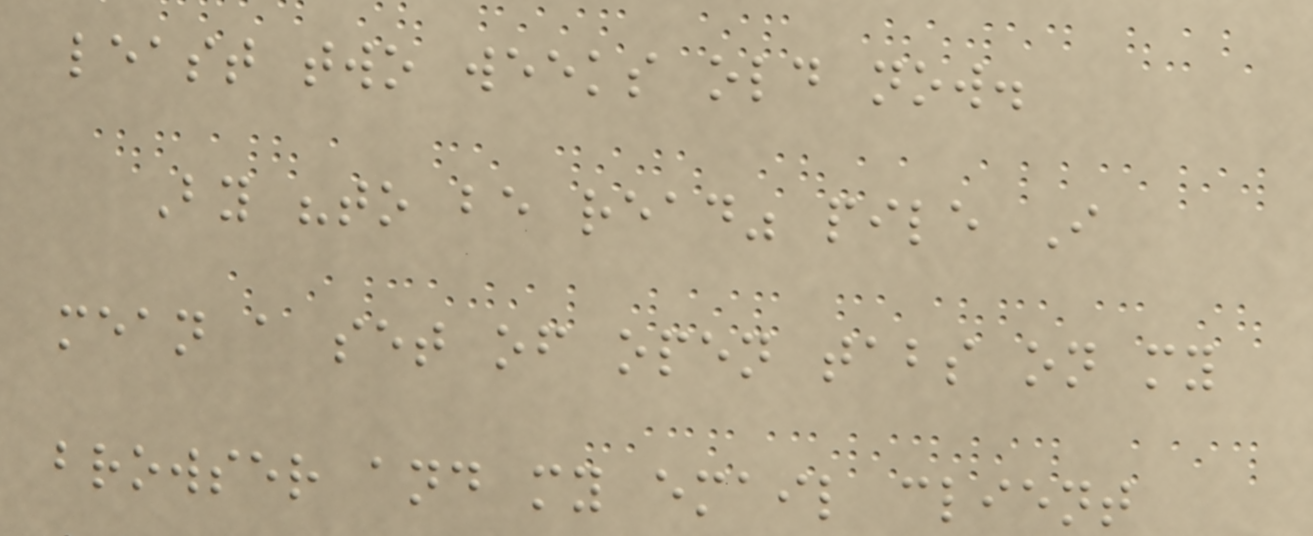least two weeks old now.
By "to be read" pile I
mean a set of open tabs on my
browser and my email client
